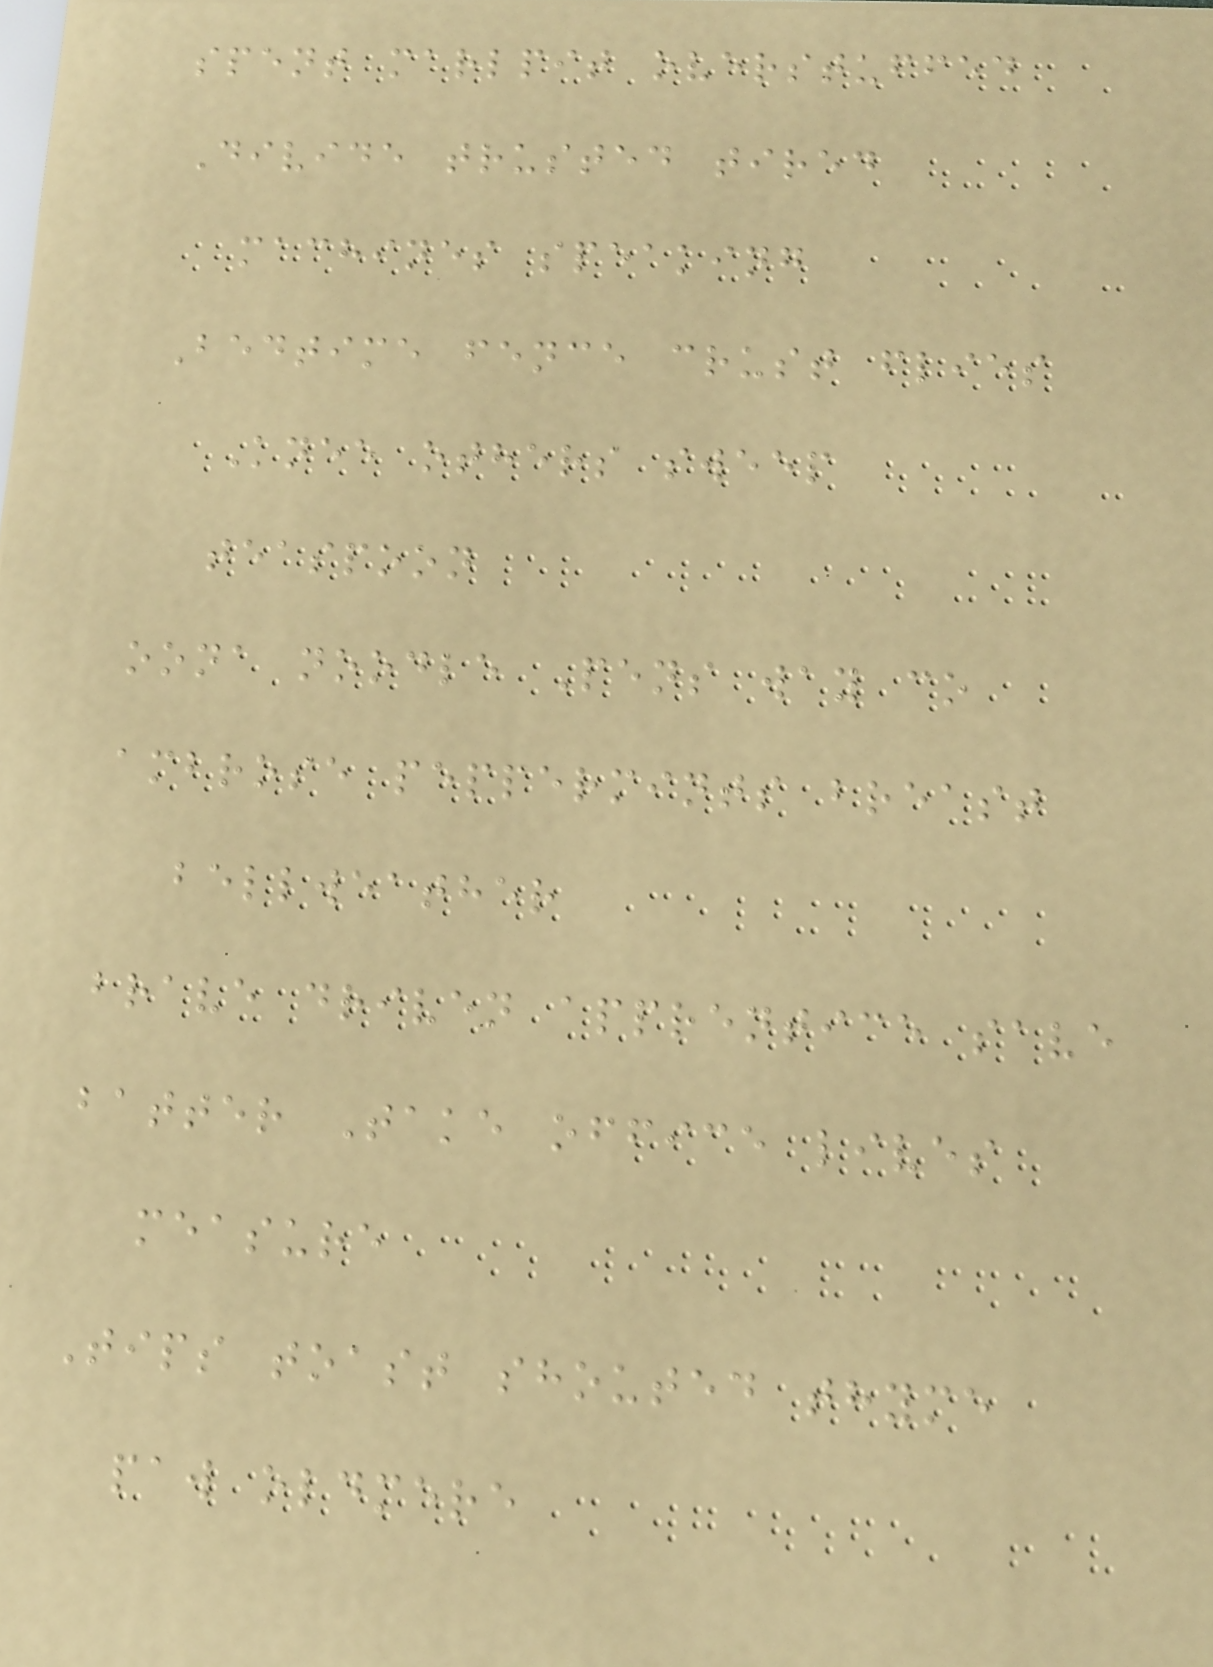spent marlpit overstuffed
Divide trusted tired
machines speaking
Bedtime fence crust flies
Knee others sweep
teaspoon
oona noodle Pens way co
ambrose peppermints breast
bellweather
brave driven apprentice save
batter Take office lives
measure
Tips toast shouted thyme
paw oldmere
